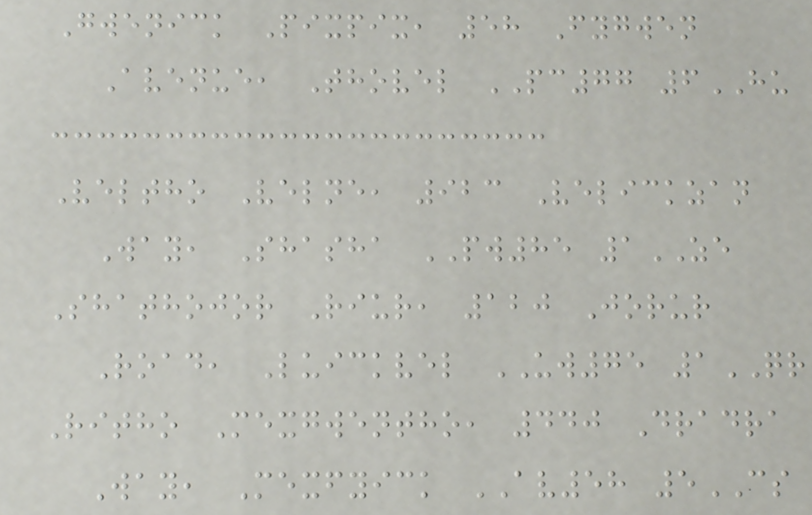Gwenick Pixpix, 58 Fygwen
Avenue, Thovel PC77 6HU
Veltho Velne, 923 Velickzan
Way, Shasha PW85 1ZE
Shathojor Riur, 120 Jorur
Road, Luickvel UW75 1QR
Ritho Mexgwentho, 440 Dradra
Way, Mexfyick AV58 5CS
